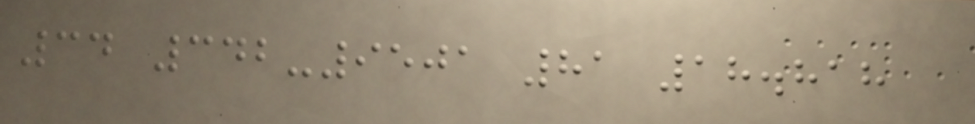34 342-9501 81 18.818
